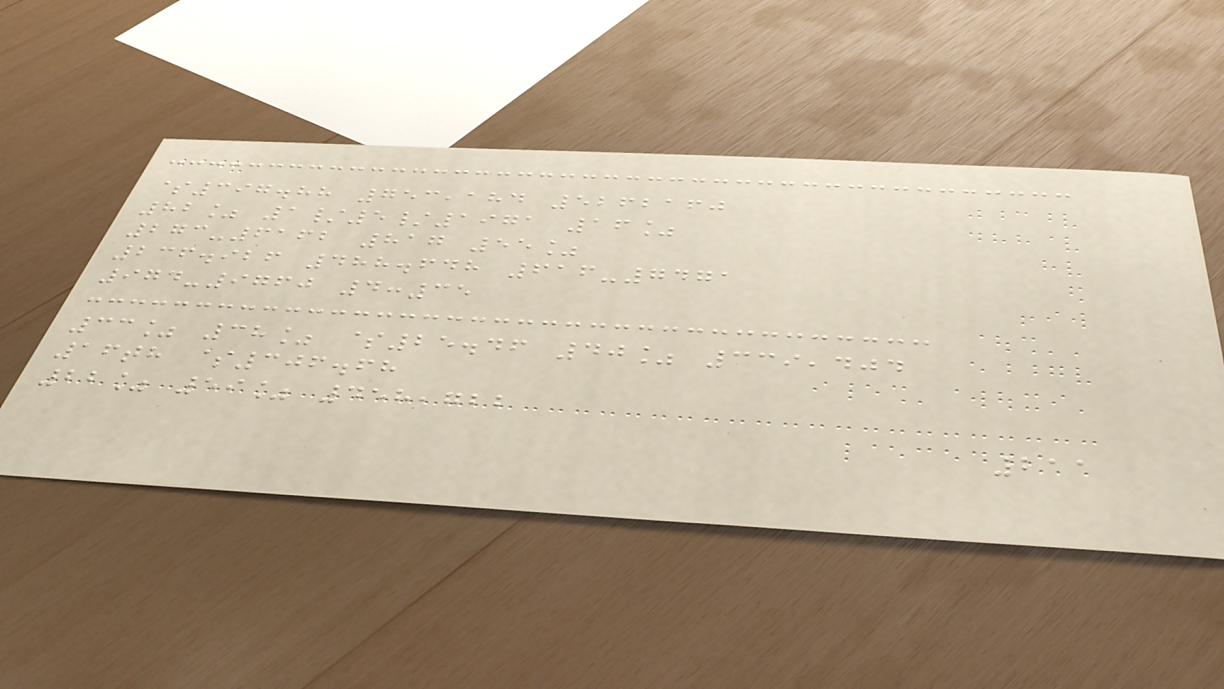$397.88 753,184 5262160
82% 1/5/1971 16%
273-6162 817 55%
236.926 488.648 616-7471
974-9760 4:35
33% 38% $25.46 40% 339,404
16th $306.68
22% 59% 458,722
211
